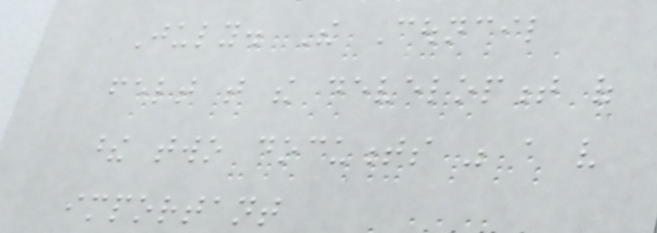July. The Council
felt that the development of
these two documents was a very
important
